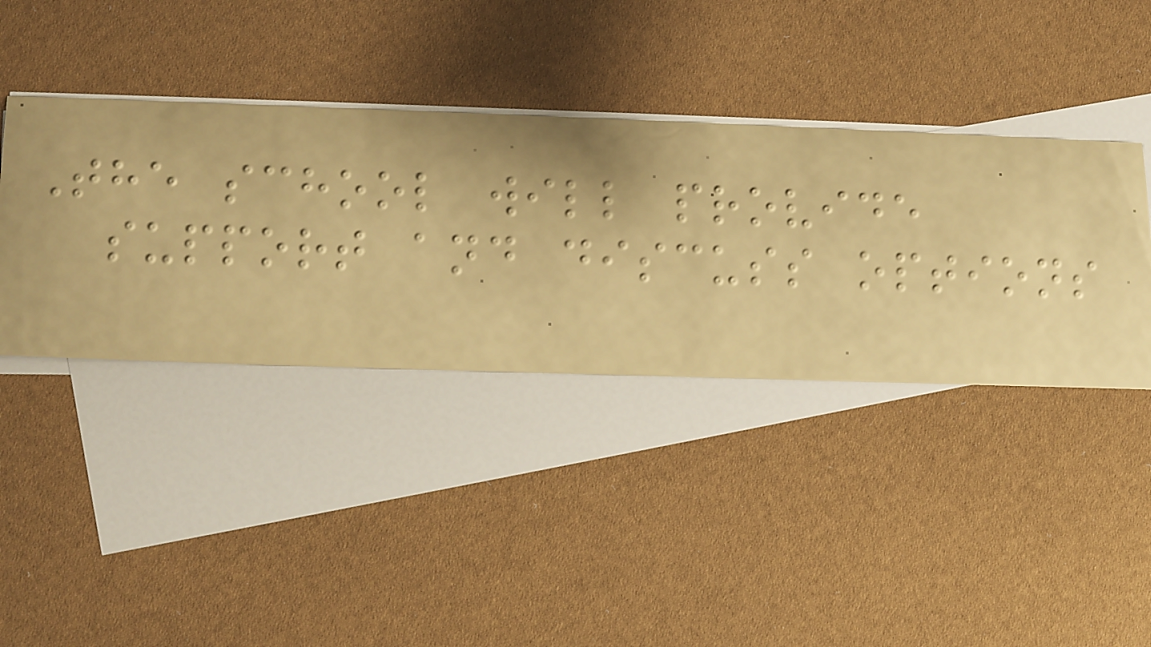The school will provide
support and discuss options
